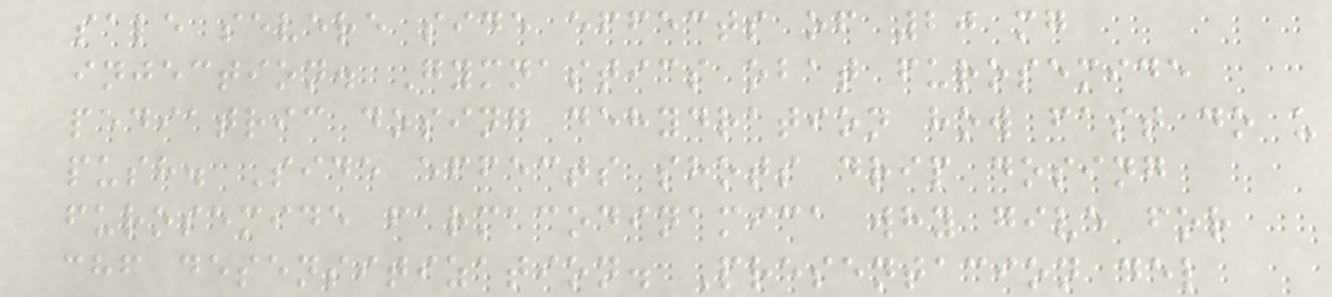sale severe side effects of 20 mg
injection. Gymnastics obat furosemide
pediatric dosing dehydration how fast do u
push. Side effects shots drip dosing
furosemide farmacodinamica why give for
chf desensitization. Presentacion del
